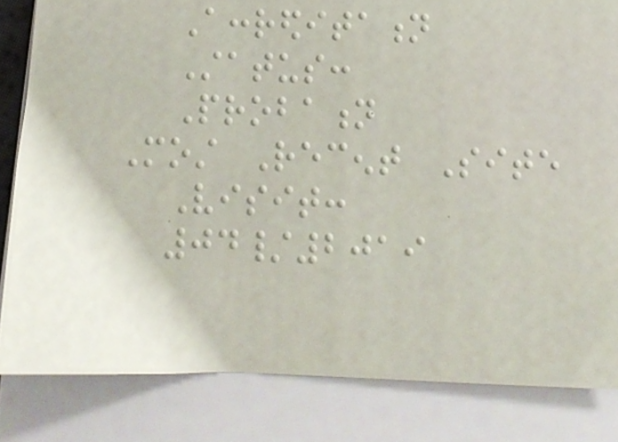Accreditation
Status:
Probation
Most Recent Site
Visit:
04/2019
